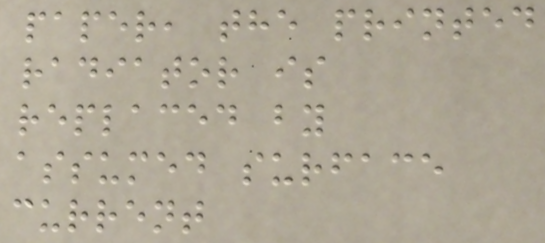paper, the printed
radiator is
replaced by
assumed surface
current
